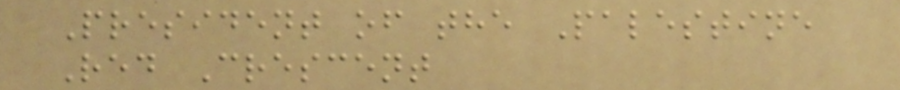President of the Palestine
Red Crescent
